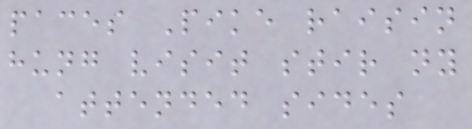paces Pike raisin
hung visit stir ny
attended sides
